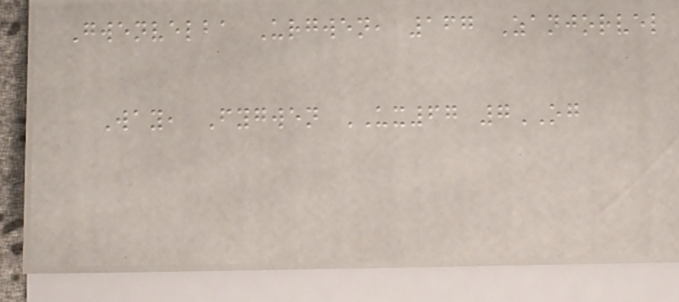Gwenvelba Urgwen, 167 Zanjorvel
Way, Fygwen UX67 7OG
